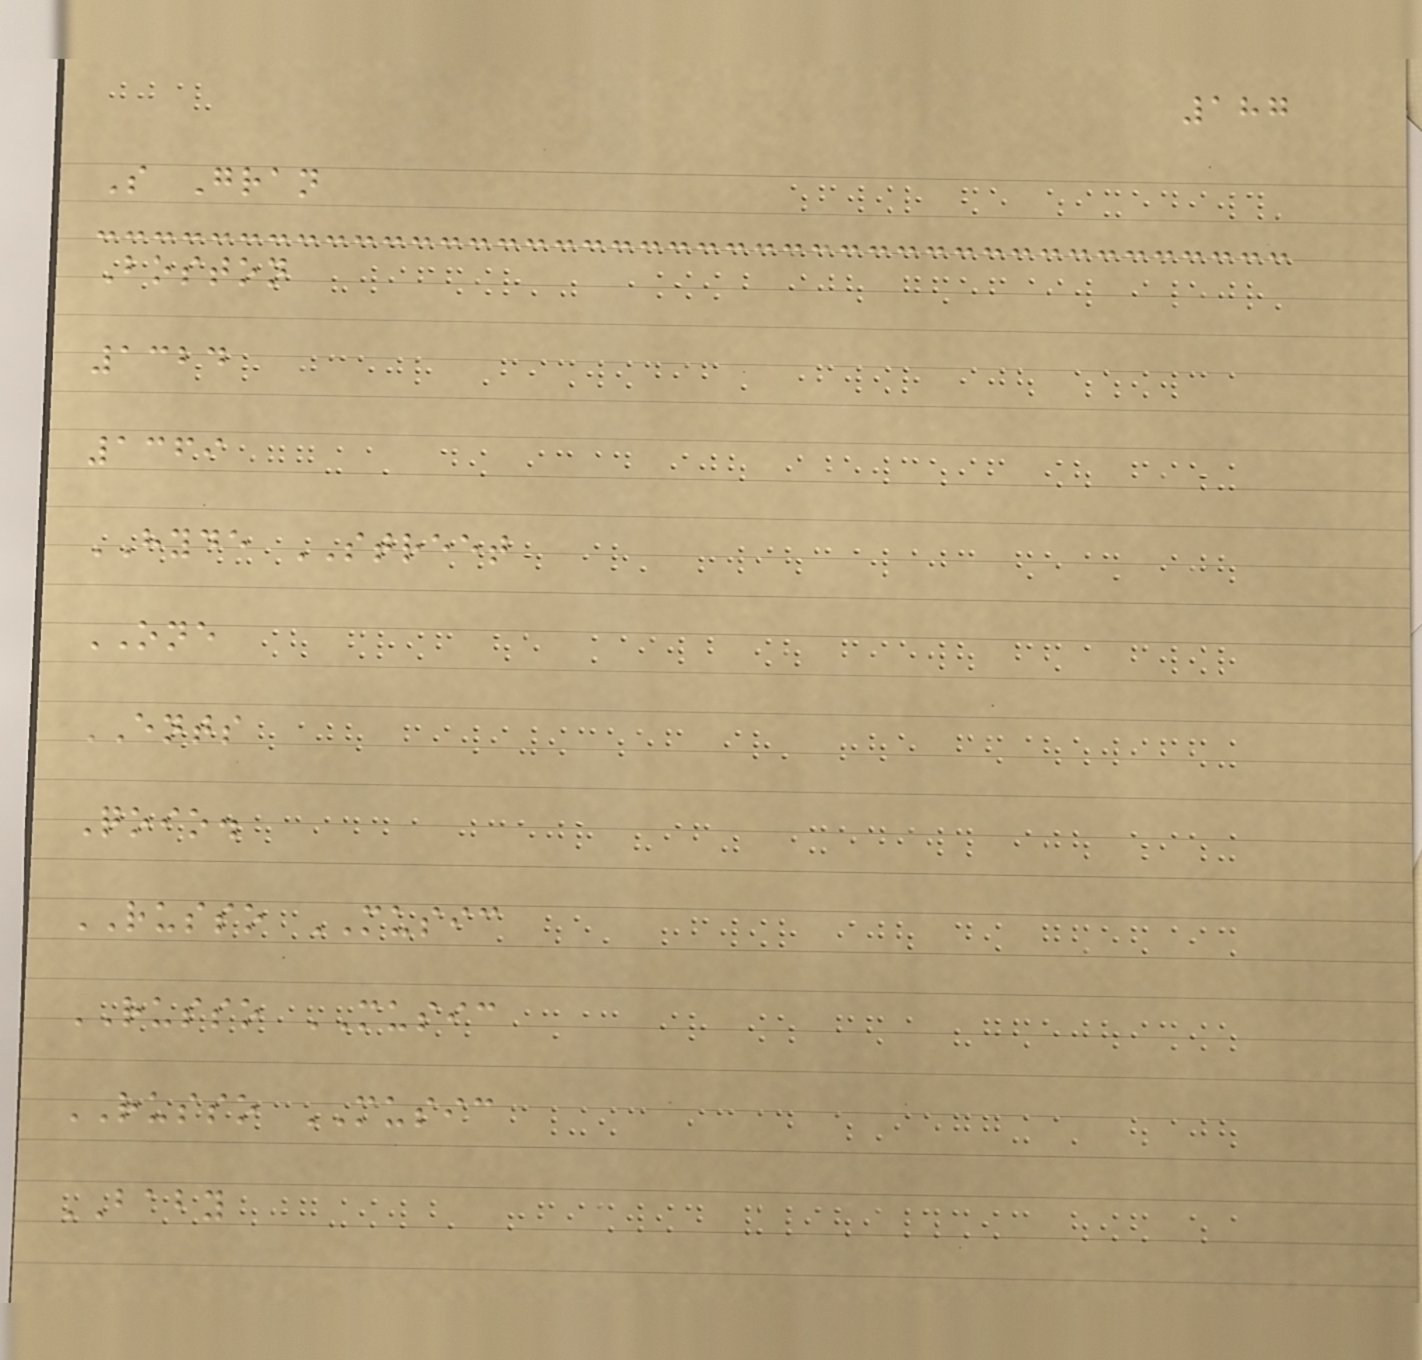187
S Gran
Boston
1324
1369
HYDE STREET
ONE
ENTS
Qoio.
RUSSO MUSIC
RUSSO MUSIC
RUSSO MUSIC
BABY
